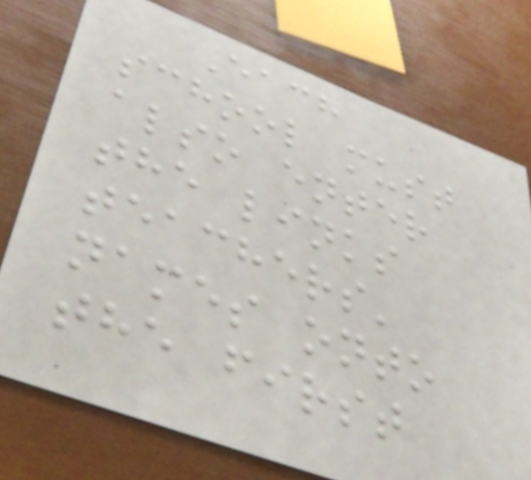Each
school must
also enter
the links
teachers'
names onto
the first
